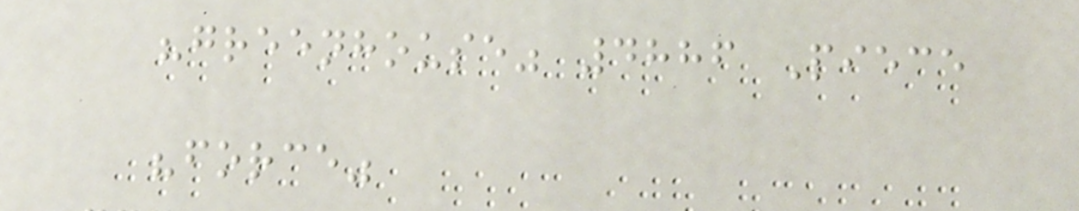"greenhouse" 4886 Piece
"force"
